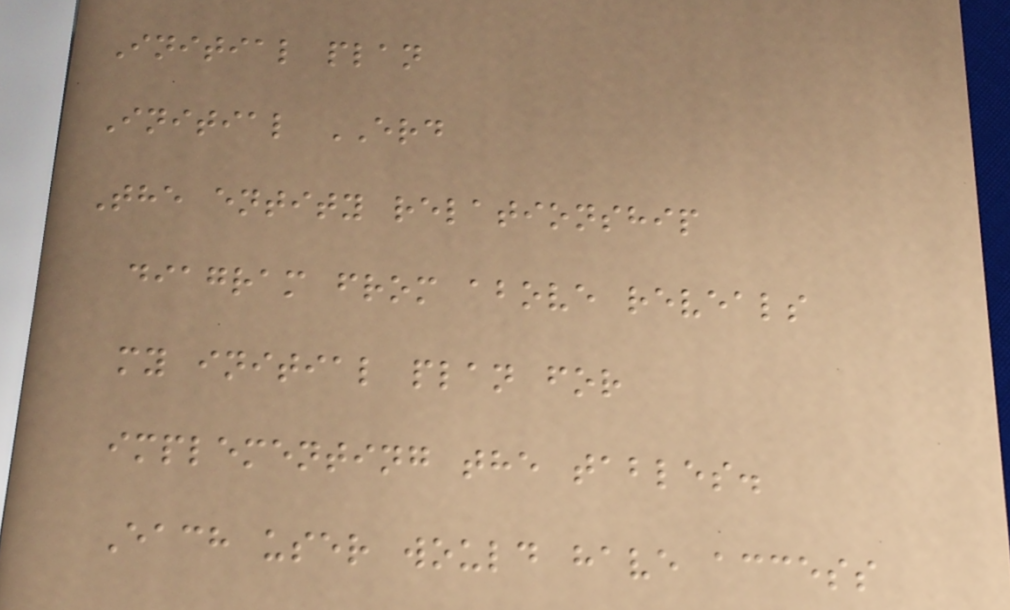Initial plan
Initial ERD
The entity relationship
diagram from above reveals
my initial plan for
implementing the tables.
Each user would have access
